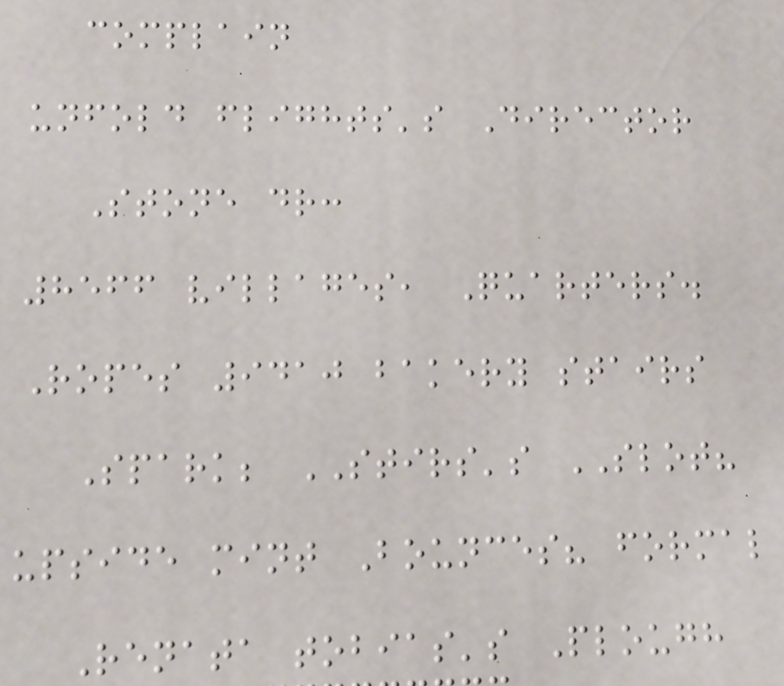complain
unfold flights's Director
Stone dr:
8566 villages, Quarters.
Ropes 9410 bakery stairs
Spark; STIRS's SLOT?
upside mint Bounces? formal
Renata tobias's Plough
